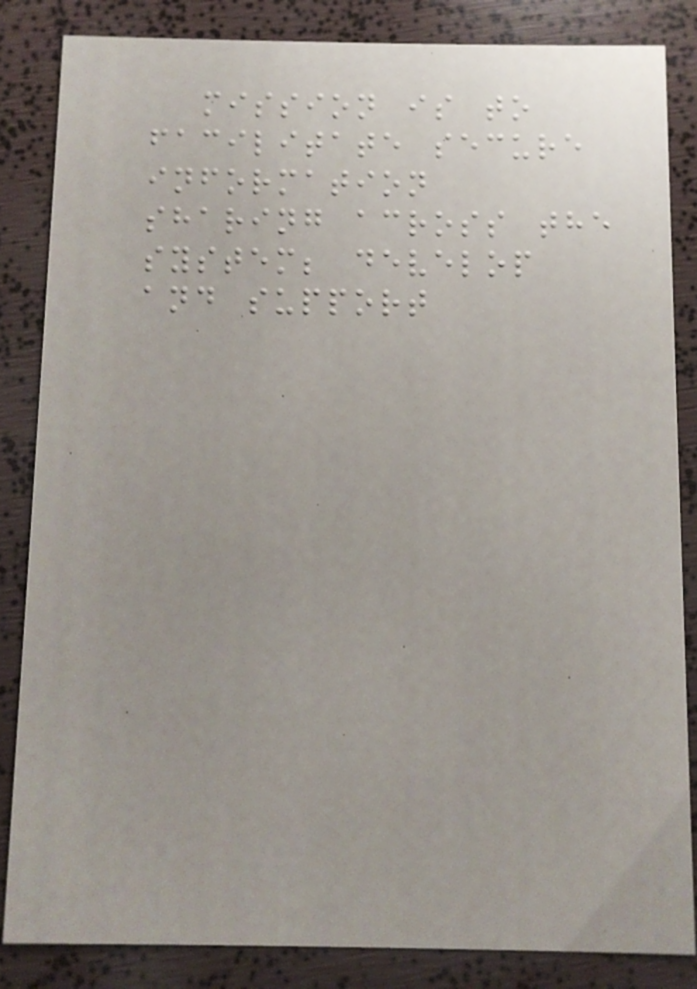mission is to
facilitate secure
information
sharing across the
system; develop
and support
